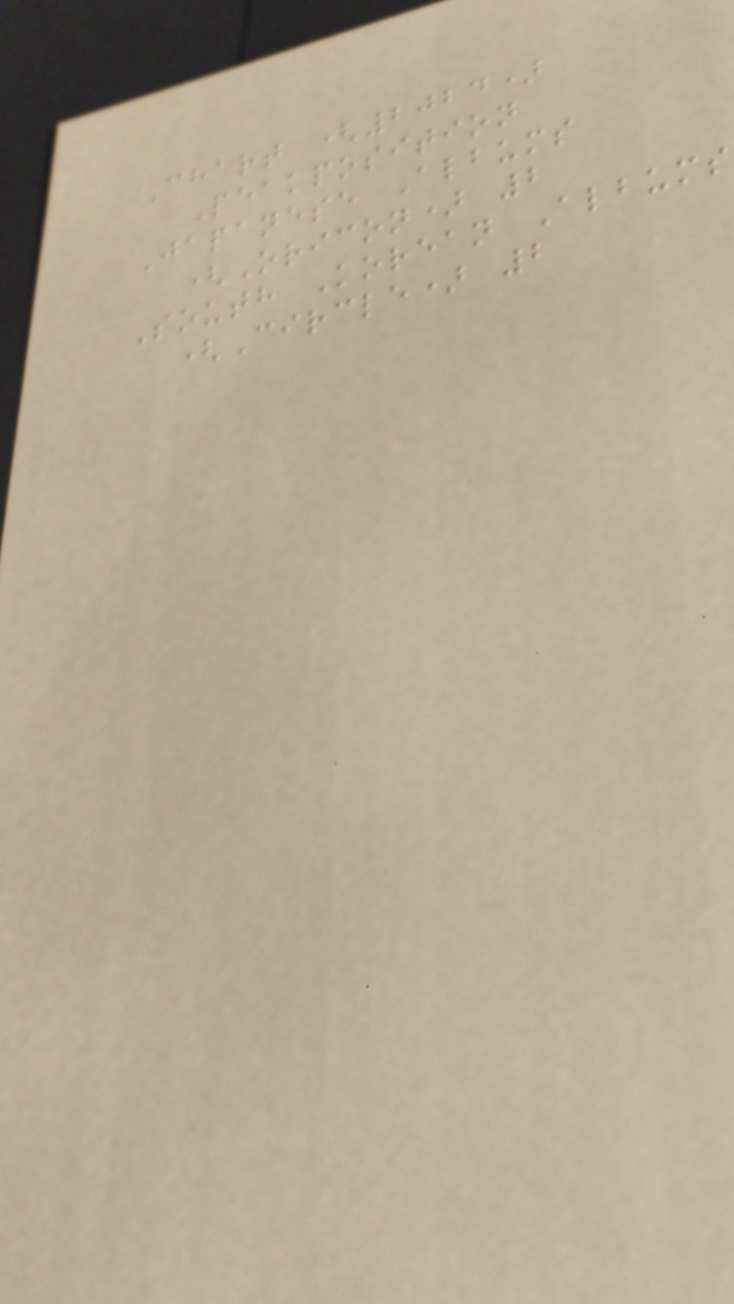Chart (2024)
Peakposition
Japanese Albums
(Oricon) 2
South Korean Albums
(Circle) 2
